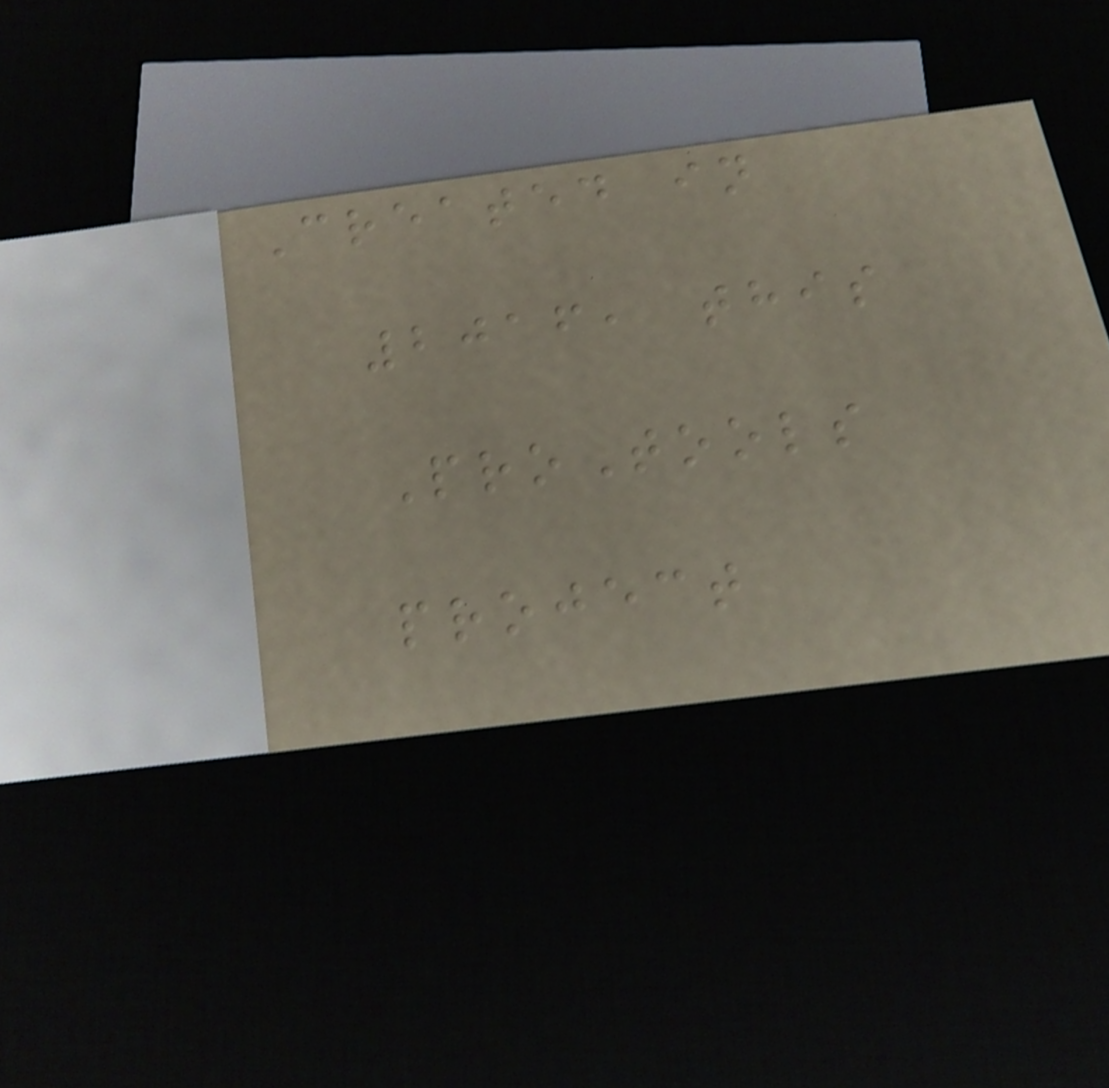Created in
2016, this
ProTools
project
